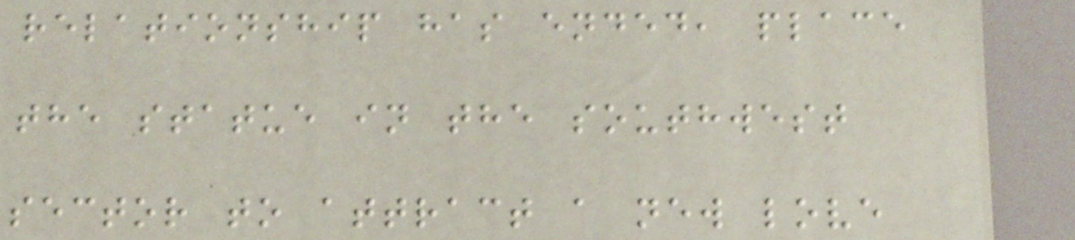relationship has ended, place
the statue in the southwest
sector to attract a new love
